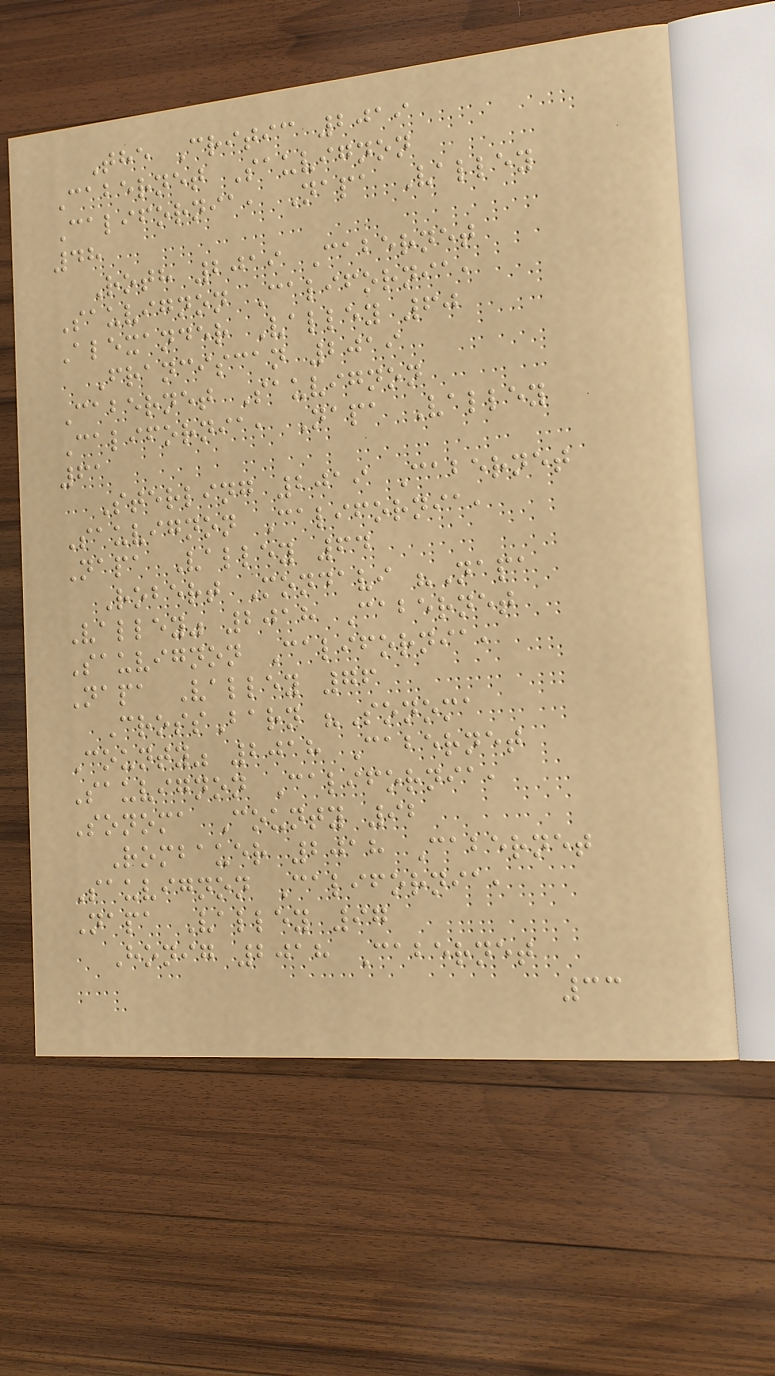The Critic 2019
Cabernet Sauvignon
California, Napa Valley
48
Roth 2019 Cabernet
Sauvignon California,
Alexander Valley 60
Franciscan 2019
Cabernet Sauvignon
California, Napa Valley
61
Sterling 2019 Cabernet
Sauvignon California,
Napa Valley 64
Robert Mondavi "Napa
Valley" 2018 Cabernet
Sauvignon California,
Napa Valley 76
CrossBarn "Sonoma
County" 2018 Cabernet
Sauvignon California,
Sonoma County 92
Rombauer 2018 Cabernet
Sauvignon California,
Napa Valley 97
Honig 2018 Cabernet
33
